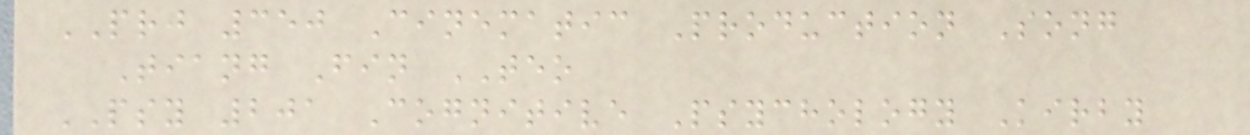PRJ 350 Cinematic Production Song
Tiang Fin TEO
PSY 201 Cognitive Psychology Kirby
